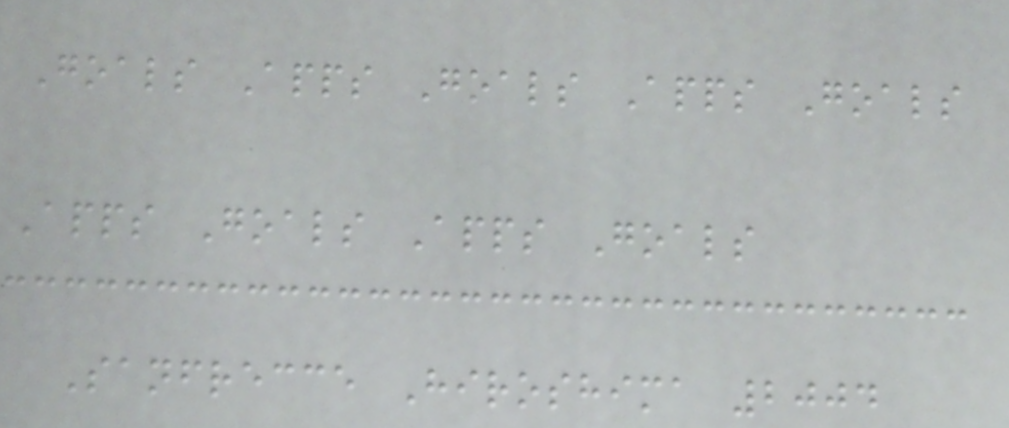Goals Apps Goals Apps Goals
Apps Goals Apps Goals
Sanfrecce Hiroshima 2004
